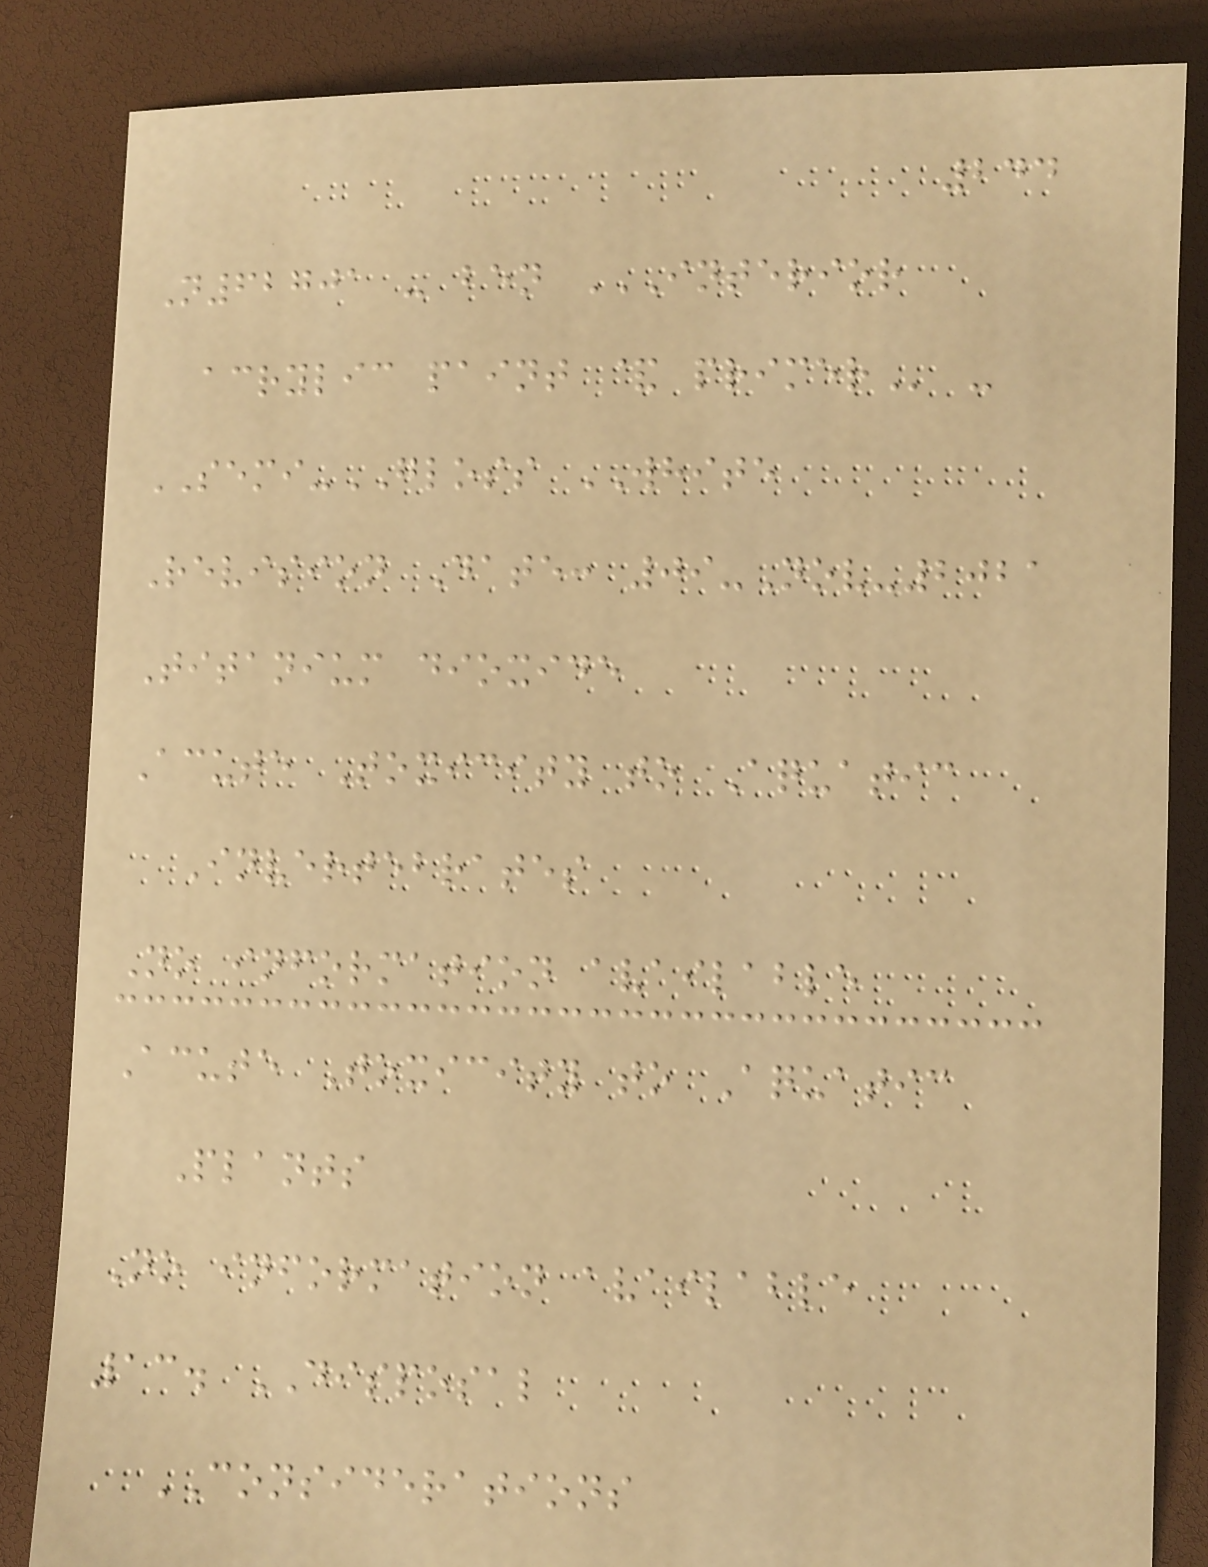244
N62701 - ben INTERIOR
ACRYLIC PAINT & PRIMER -
SEMI-GLOSS WHITE
Revision Date: 09-Nov-2021
Titanium dioxide
Acute Toxicity to Aquatic
Invertebrates
No information available
Acute Toxicity to Aquatic
Plants
No information available
13. DISPOSAL
CONSIDERATIONS
